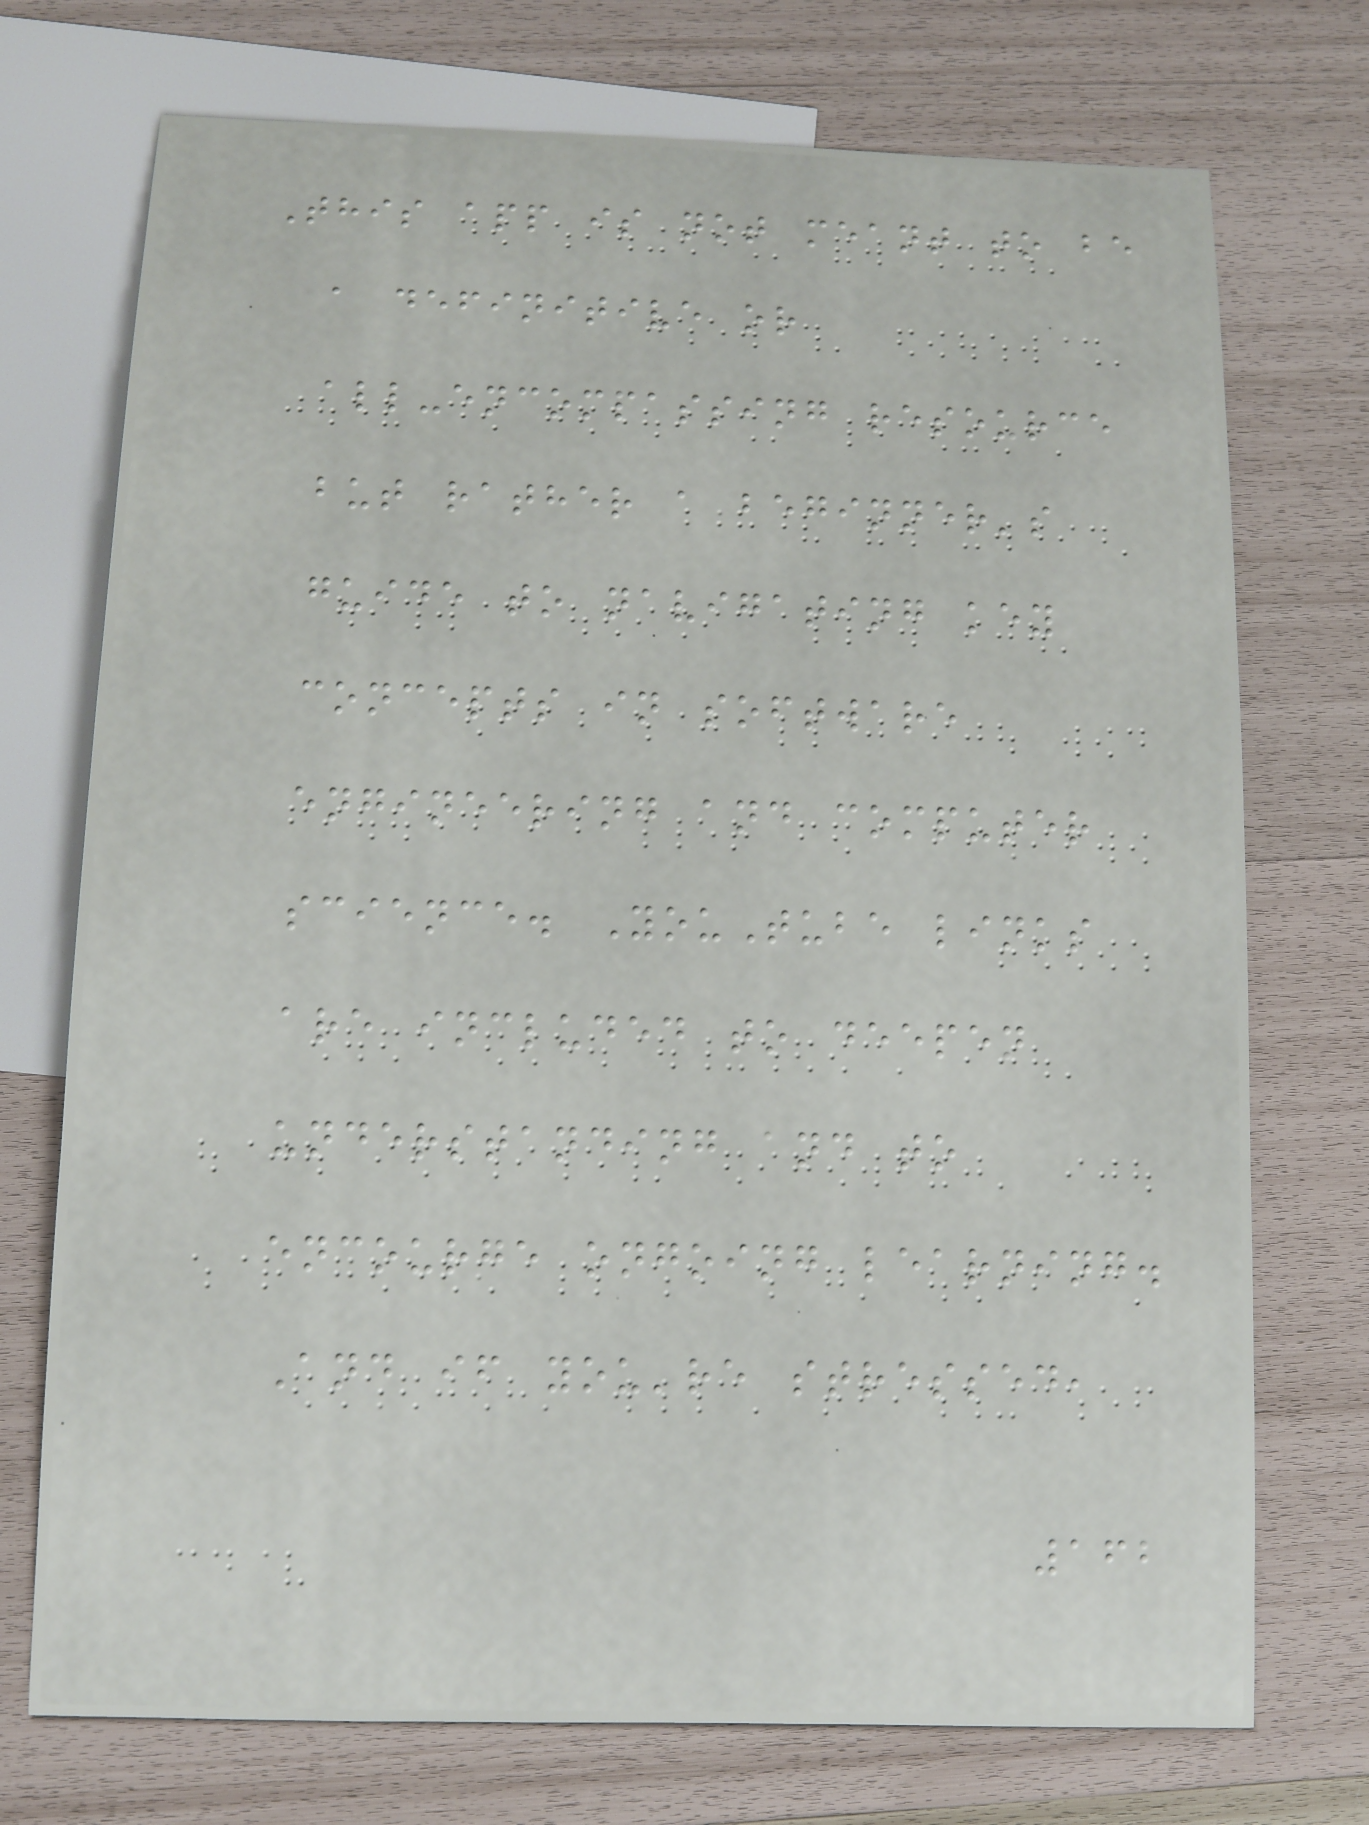This app is not meant to be
a definitive or
all-encompassing resource
but rather a beginner's
guide to navigating key
concepts in software
engineering and computer
science. YouTube links
are included to deepen
understanding and to
encourge ongoing learning.
And if you're stressed,
162
